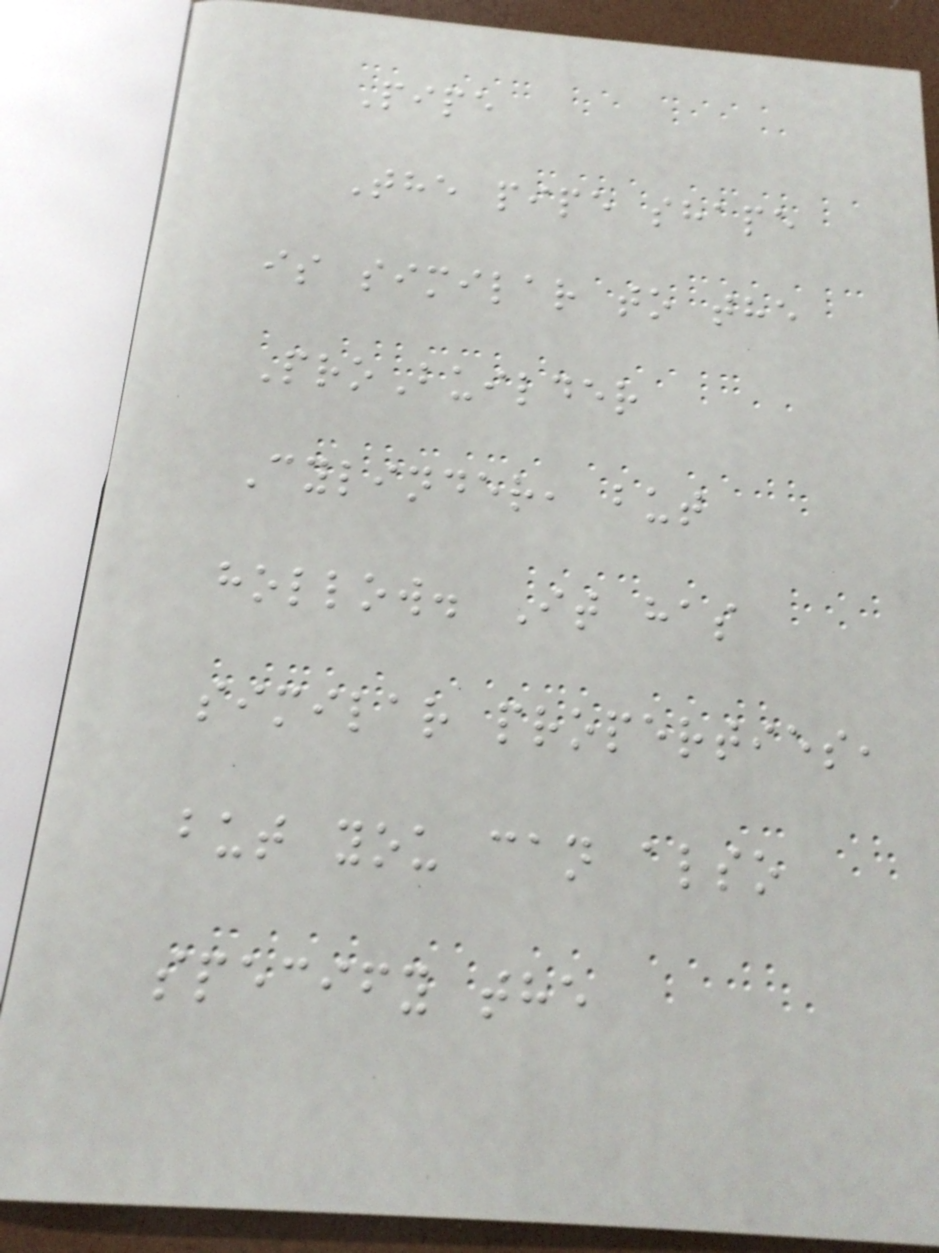Pipe
The pipe shape
is similar to the
ProBuilder
Cylinder, but
hollow. It has
similar properties,
but you can also
specify the
